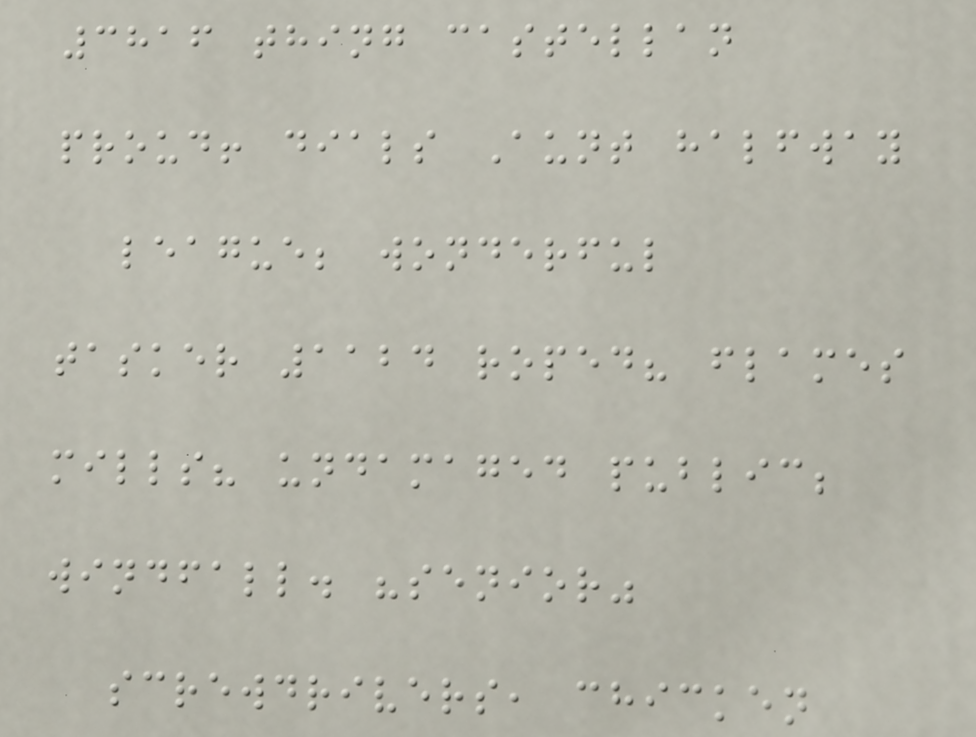3816 thing castellan
proud! dials Aunt halfway
league; wonderful
tasker 1124 roped? flames
mills? undamaged public;
windfall. "senior"
screwdrivers, chicken
